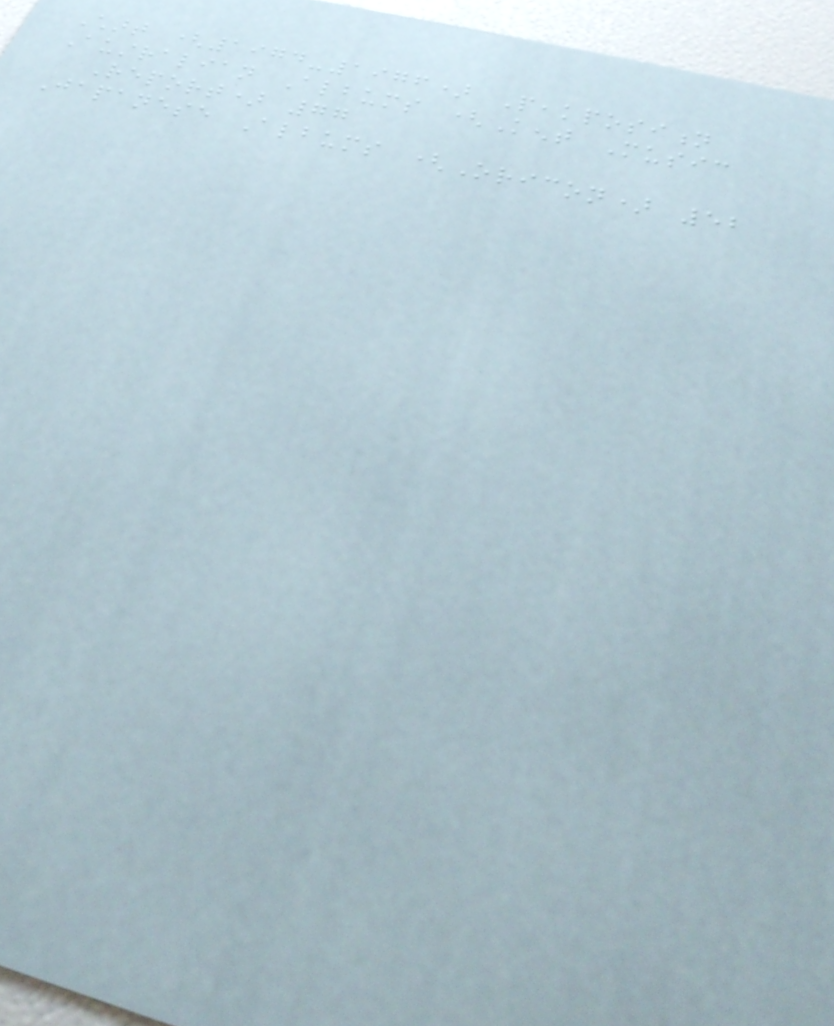Chart (1974-1976) Peakposition
Australian Albums (Kent Music
Report) 77
Japanese Albums (Oricon) 52
